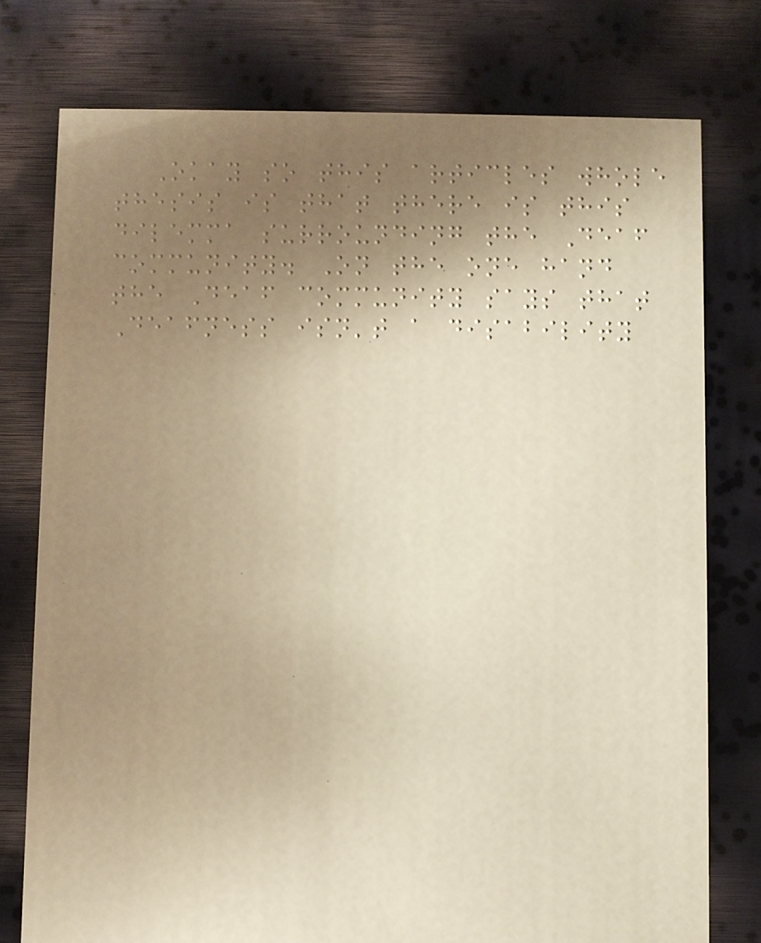Okay so this articles whole
thesis is that there is this
dilemma surrounding the Deaf
community. On the one hand
the Deaf community says that
Deafness isn't a disability
